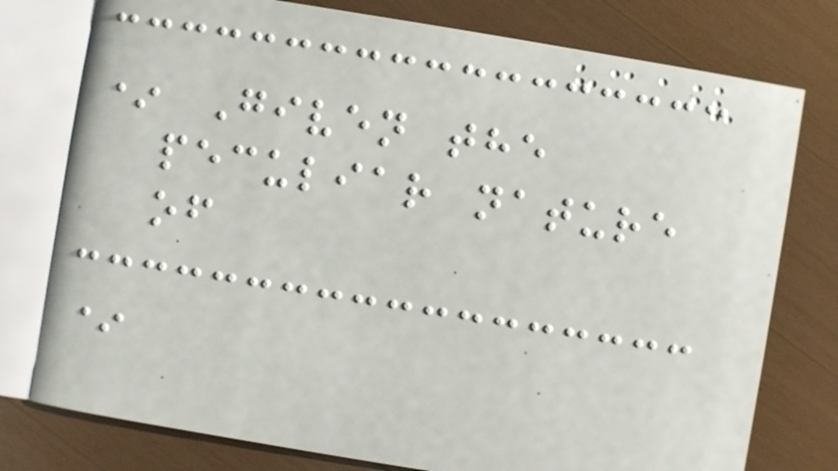* Given the
peculiar nature
of
*
